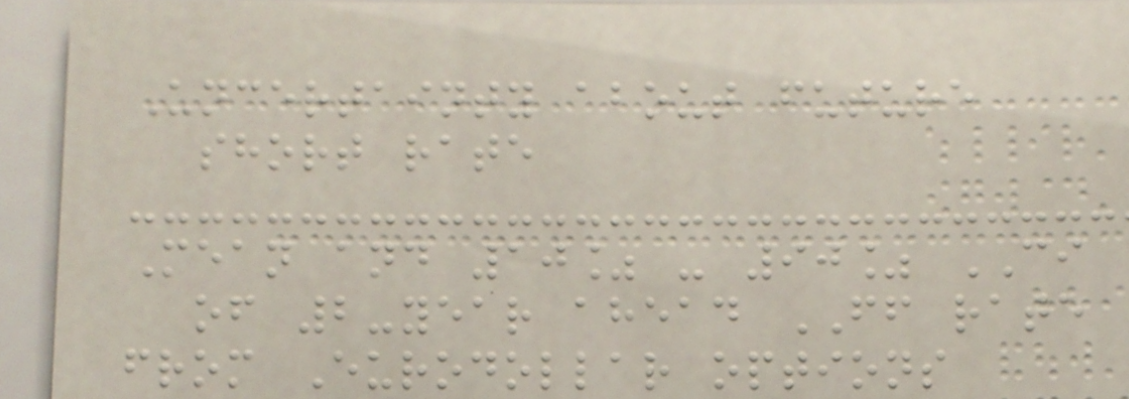Uncertainty about future
short rate
Mean and 10% - 90% CI
of 2-year ahead FF rate
from Eurodollar options
